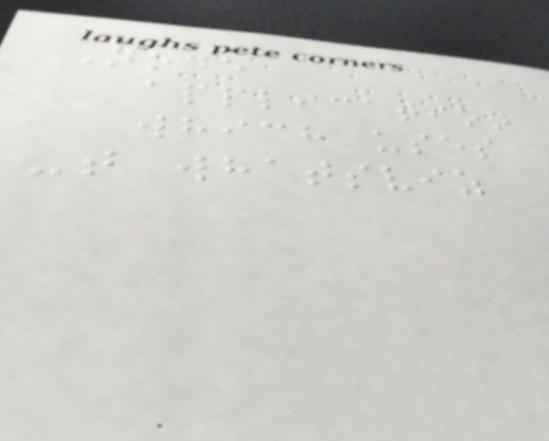Node
application
which uses
-t whatsviz
